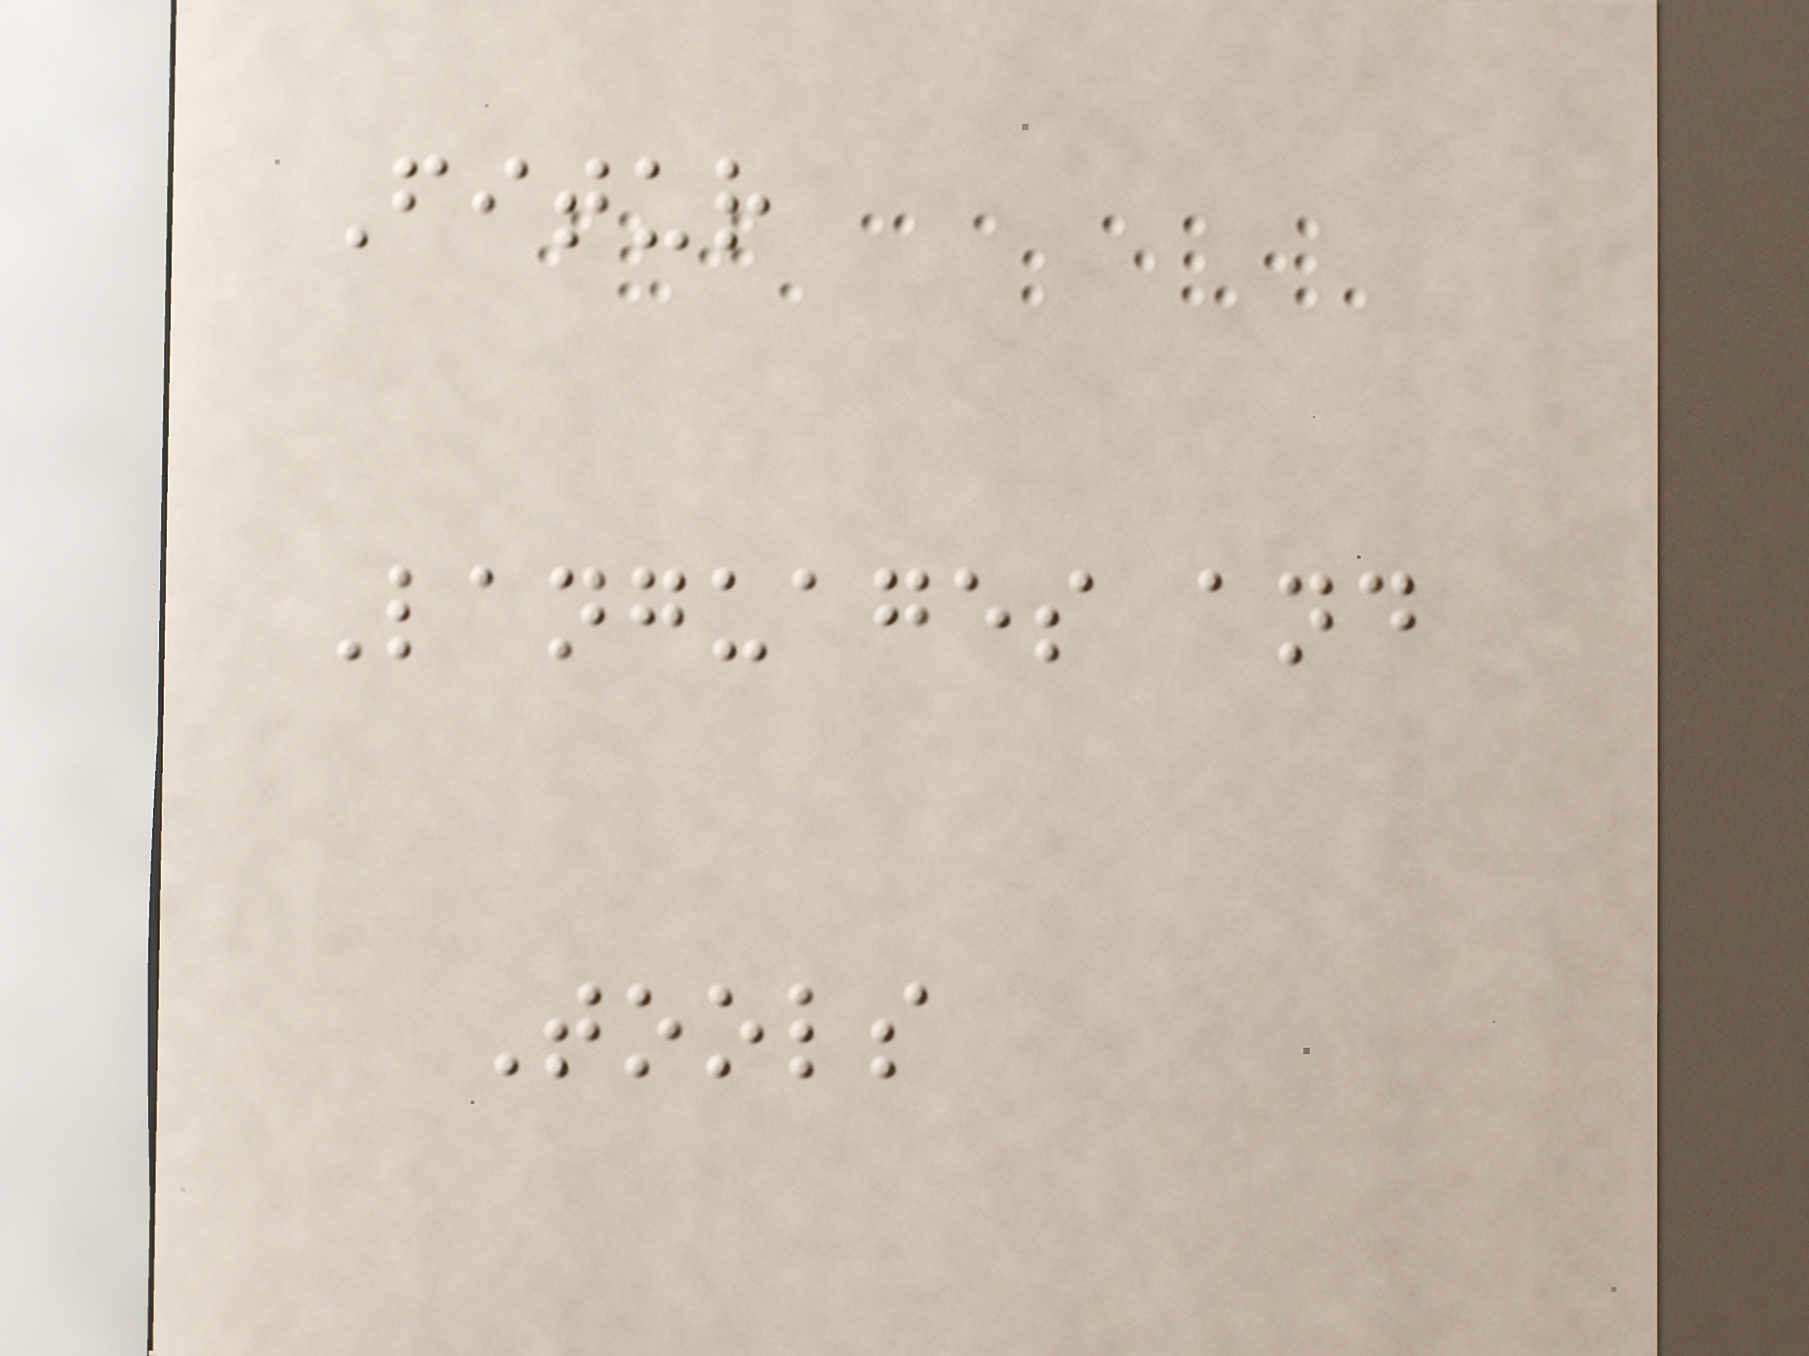Fitur
Languages and
Tools
